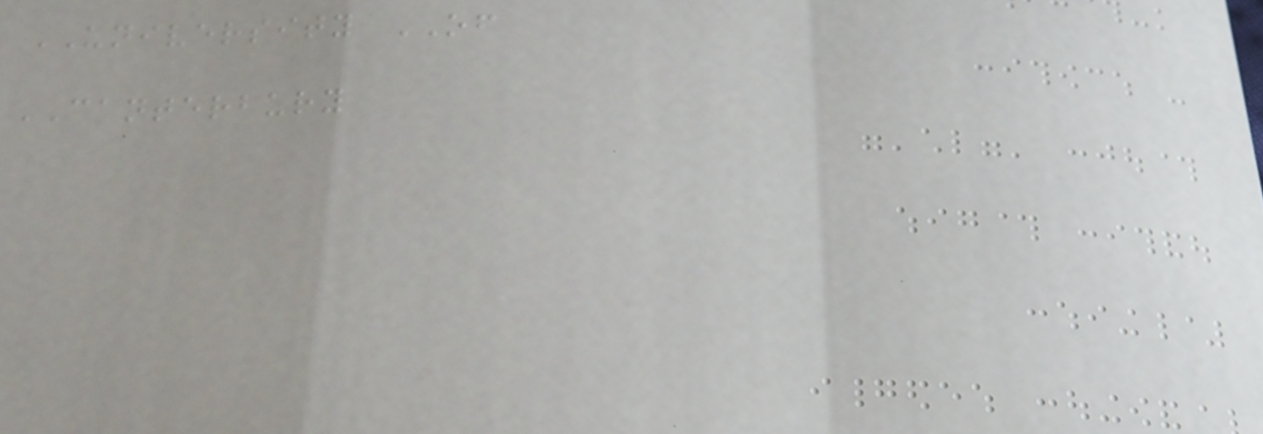UNIVERSITY OF
CANTERBURY
